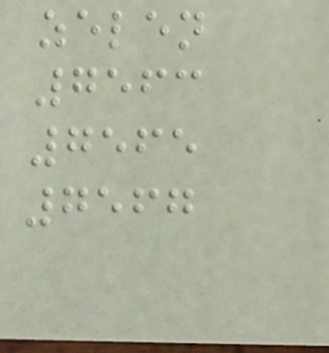zelen
7563
7565
7567
